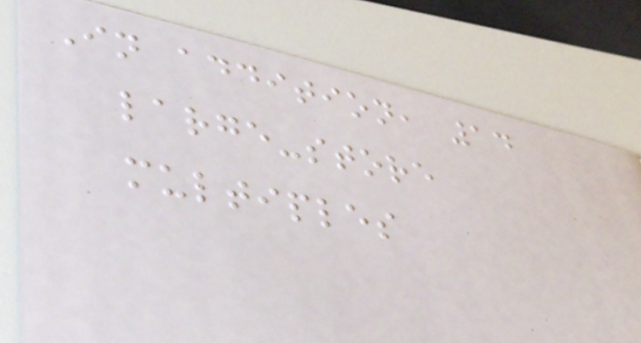In addition, 14
large-store
multiples
